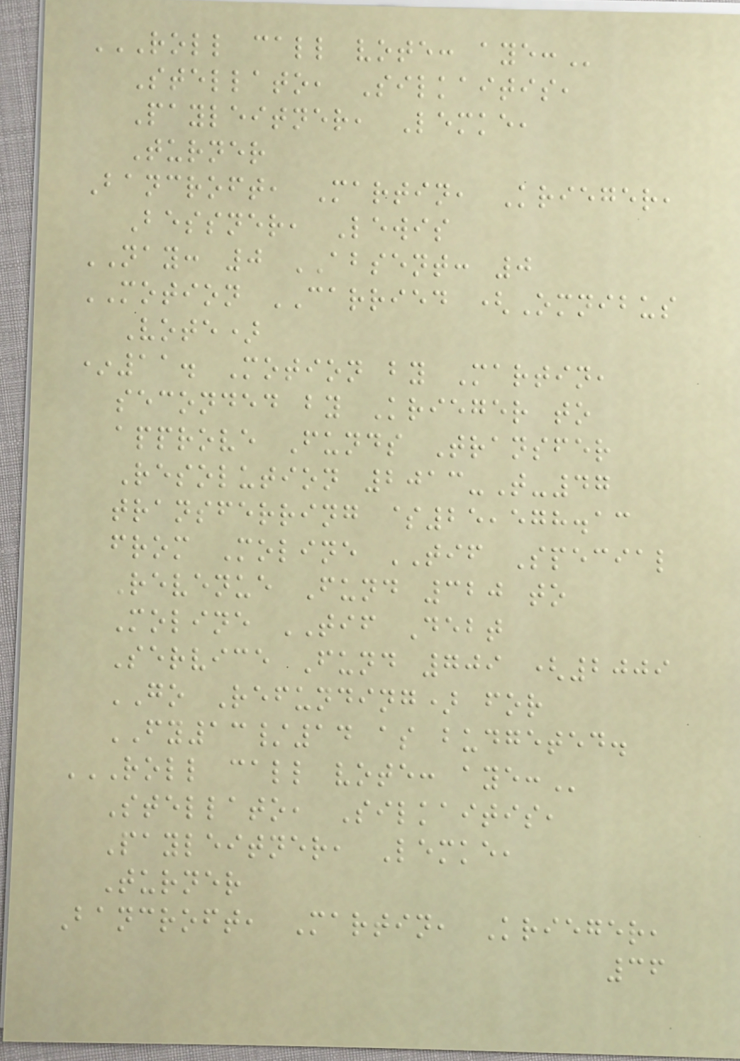ROLL CALL VOTE: AYE:
Stellato, Silkaitis,
Payleitner, Lemke,
Turner
Bancroft, Martin, Krieger,
Bessner, Lewis
NAY: 0 ABSENT: 0
MOTION CARRIED (Omnibus
Vote)
*11. Motion by Martin,
seconded by Krieger to
approve Funds Transfer
Resolution 2013-T-47
transferring $25,578.13
from Moline TIF Special
Revenue Fund 320 to
Moline TIF Debt
Service Fund 709 (2009
GO Refunding) for
FY13/14 as budgeted.
ROLL CALL VOTE: AYE:
Stellato, Silkaitis,
Payleitner, Lemke,
Turner
Bancroft, Martin, Krieger,
36
